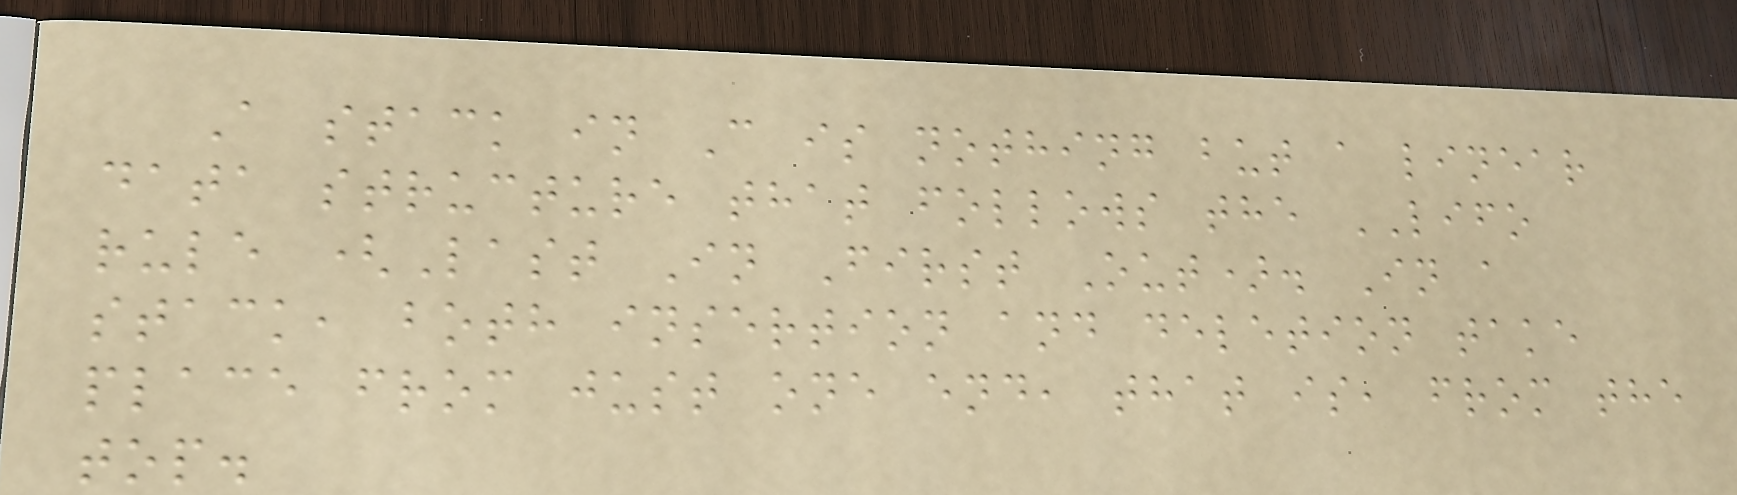A stack in C is nothing but a linear
data structure that follows the LIFO
rule (Last In First Out). In a
stack, both insertion and deletion take
place from just one end, that is, from the
top.
